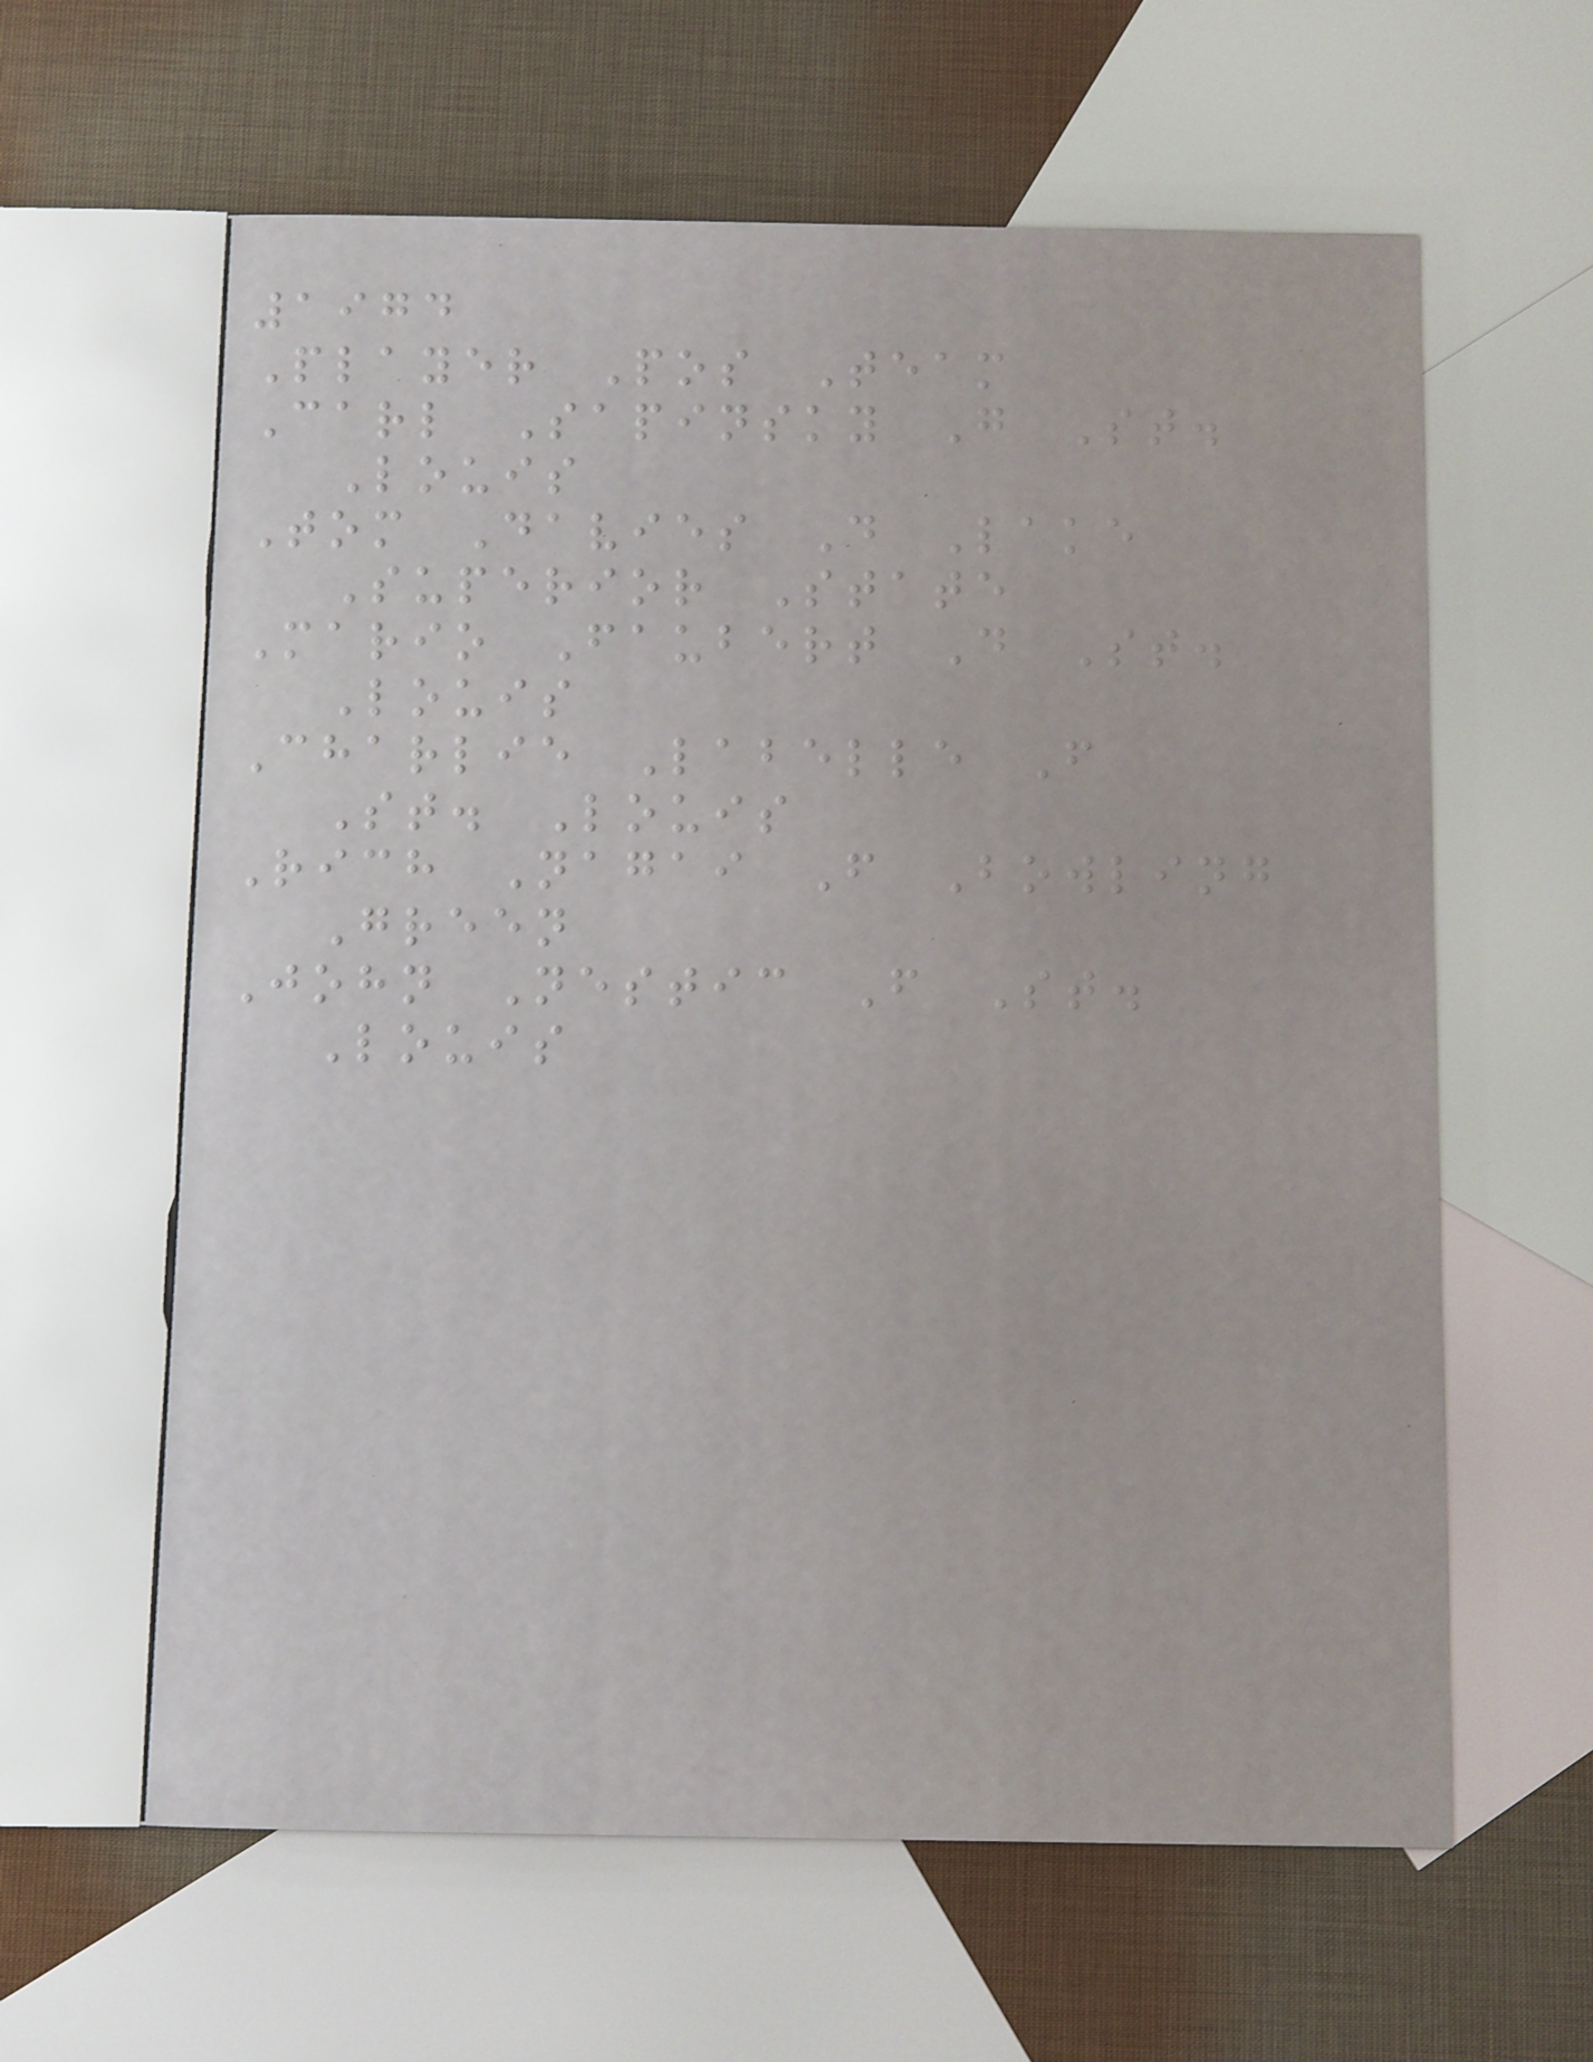1974
Player Pos Team
Carl Sapinsky G St.
Louis
Tom Davies D Lake
Superior State
Mario Faubert D St.
Louis
Charlie Labelle F
St. Louis
Rich Nagai F Bowling
Green
John Nestic F St.
Louis
